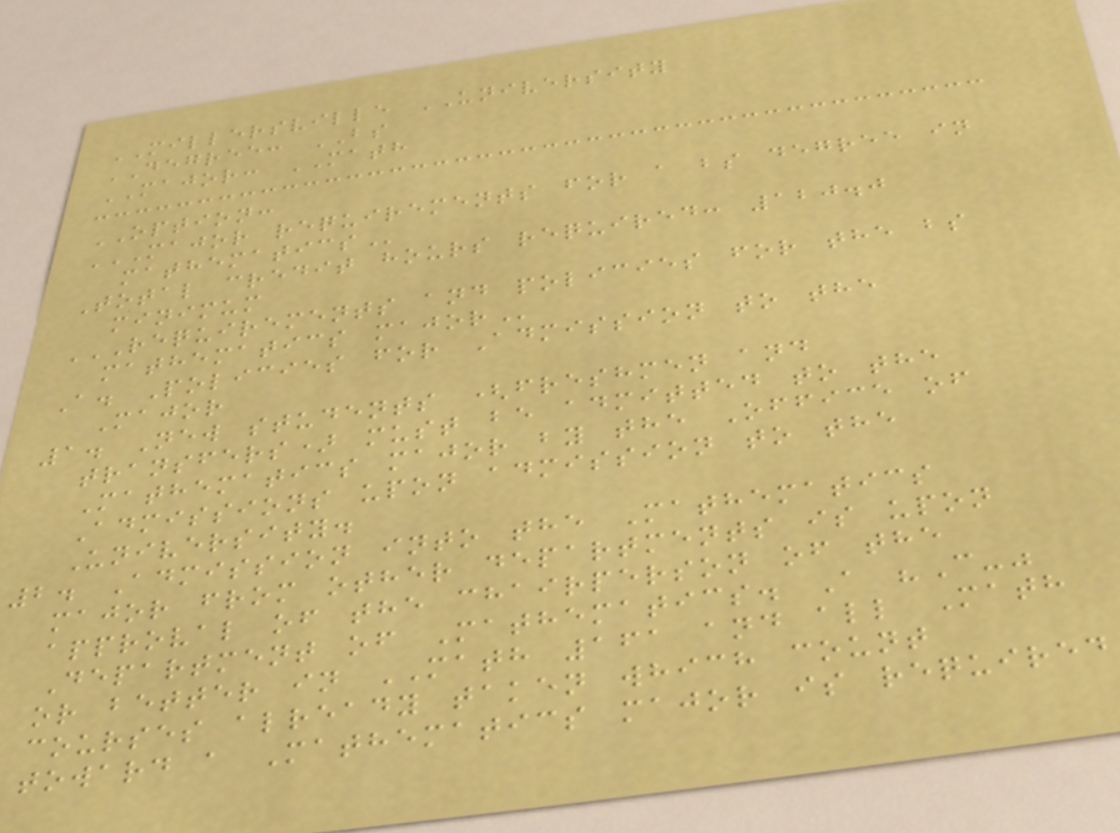MILLERSVILLE UNIVERSITY
DEGREE: BS
MAJOR: MATH
OPTION:
MAJOR REQUIREMENTS FOR A BS DEGREE IN
MATHEMATICS
Total credit hours required: 120.0
minimum
REQUIREMENTS AND POLICIES FOR THE BS
MATHEMATICS MAJOR
A. Policies for Admission to the
Major
1. New students (freshmen and
transfers) must be admitted to the
Mathematics major by the Office of
Admissions upon admission to the
University.
2. Admission into the Mathematics
major from other departments is upon
approval of the chairperson of the
Department of Mathematics. A "C-"
or better in MATH 161 and all Math
courses already taken which count
toward a Mathematics major is required
